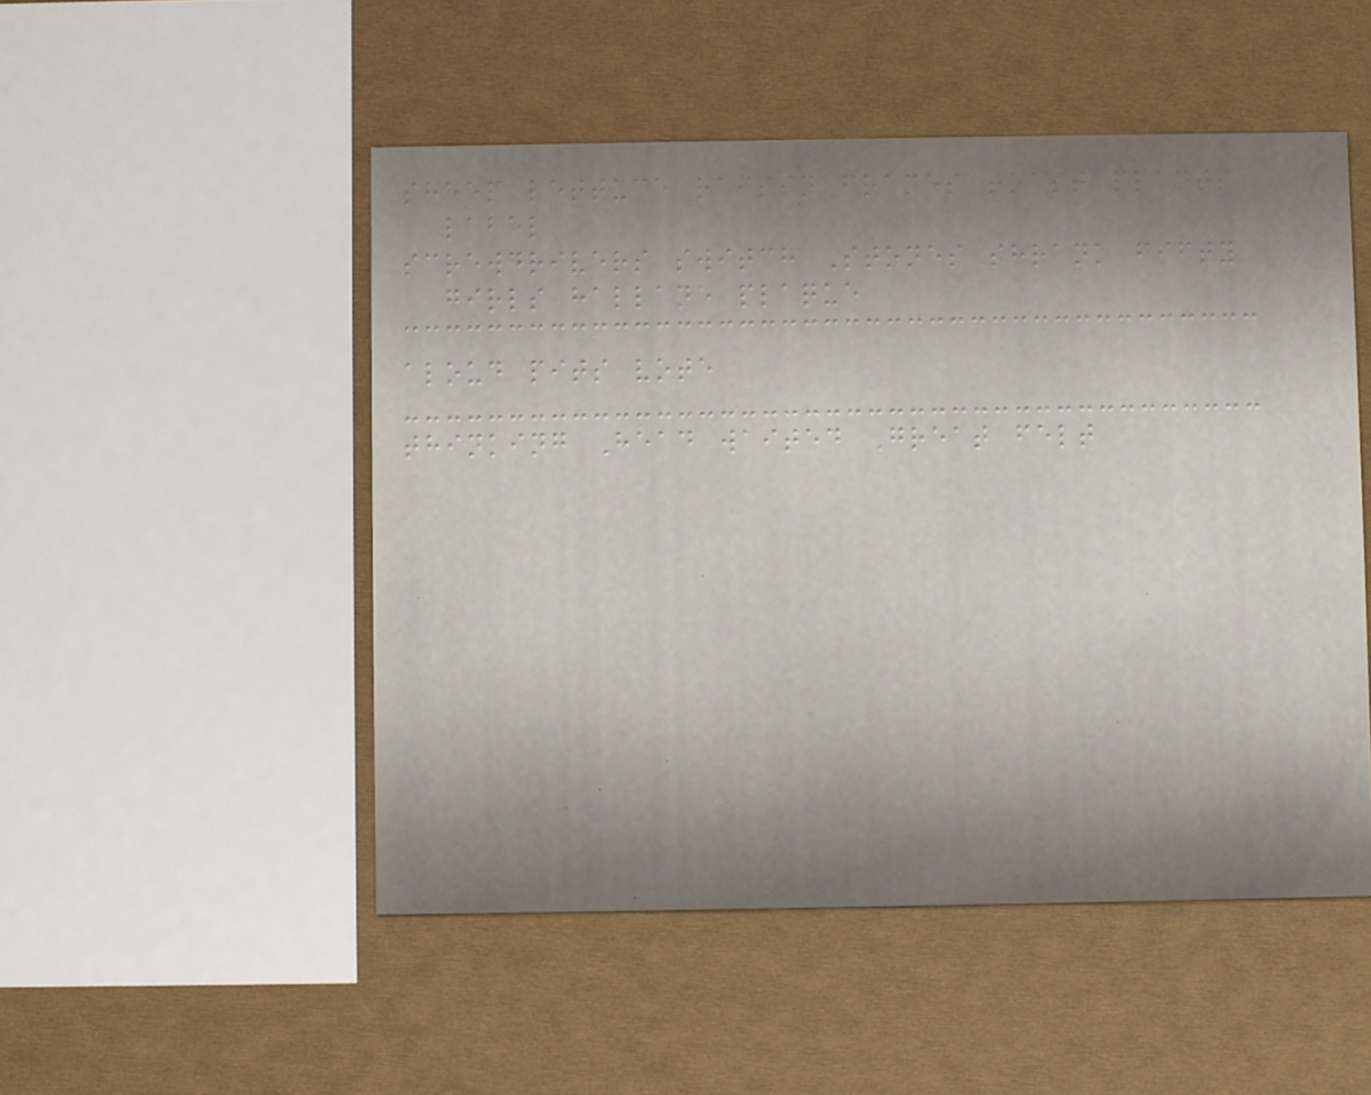sheep lettuce raisin frames toast plants
label
screwdrivers switch Stones shrank fifty
girls hallane plaque
aloud pits vote
thinking Head waited Great felt
